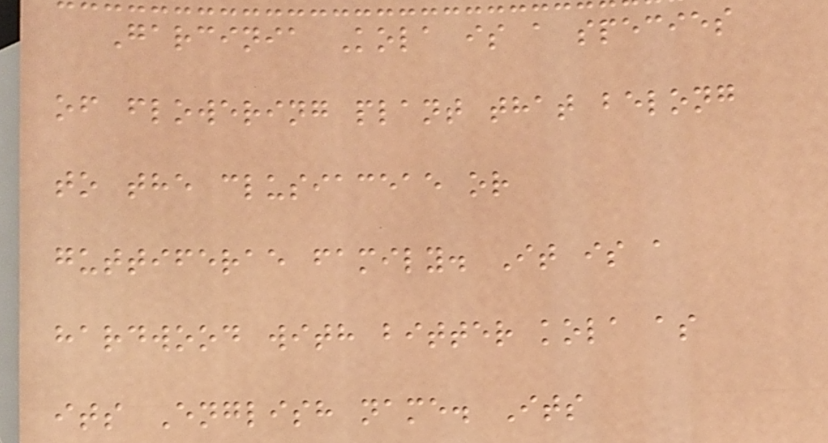Garcinia Kola is a species
of flowering plant that belong
to the clusiaceae or
guttiferae family. It is a
hardwood with bitter kola as
its English name. Its
